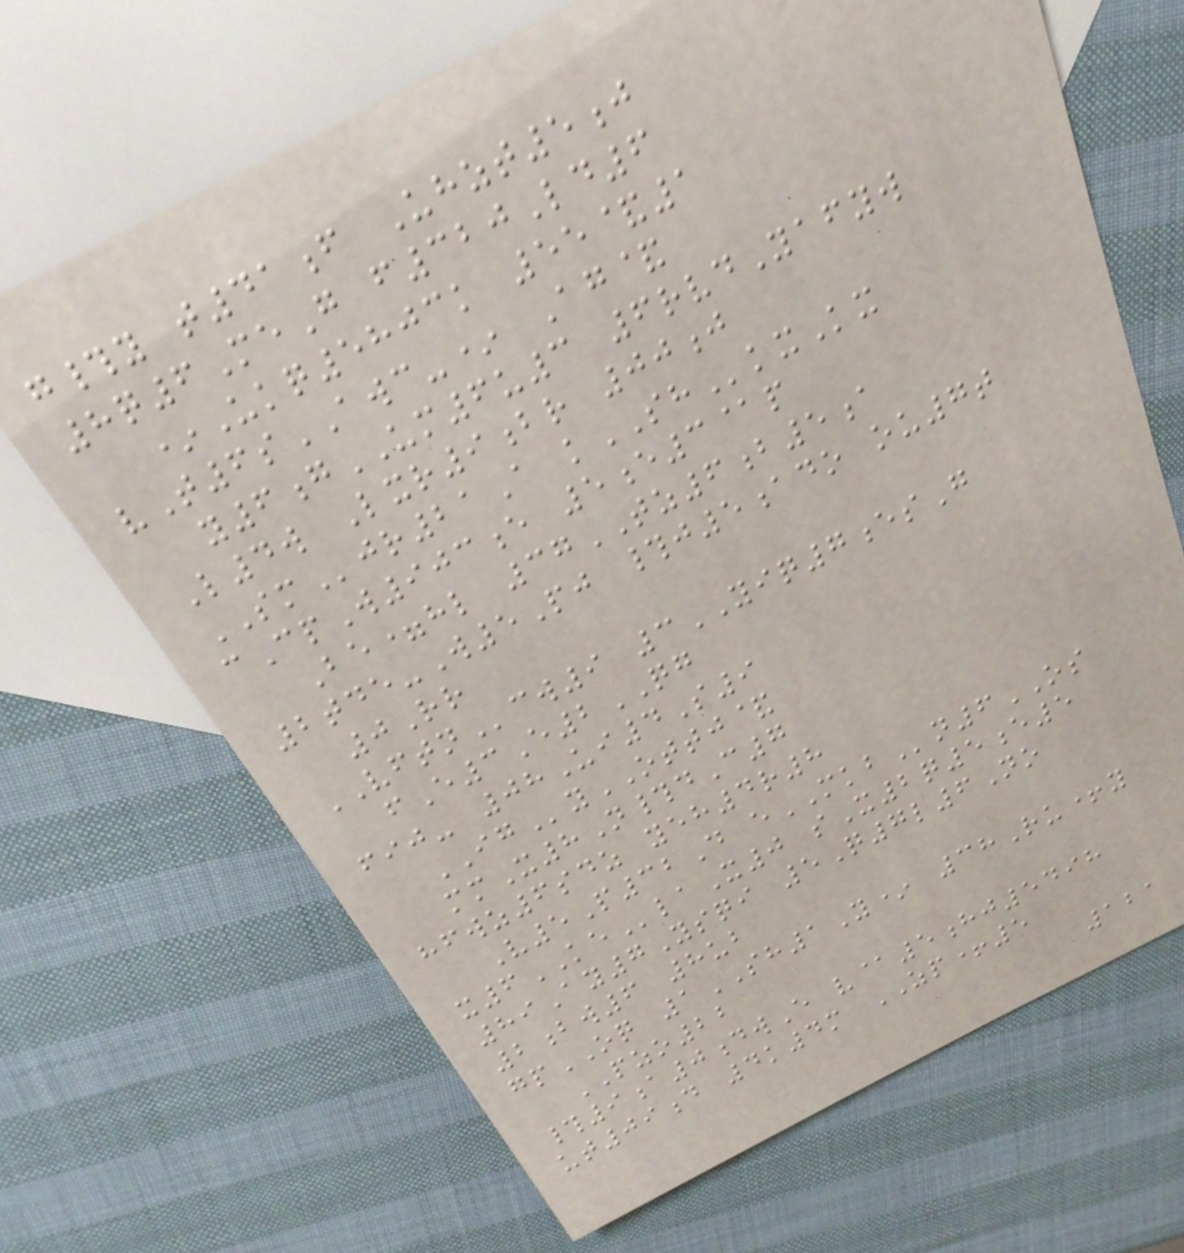g#y t41f Uhzt5j
8q6MeG f320Ld6
*Ukq5803k 55&1
vT6sAWC-* Ag&
y6gUM6u3 6rvdYafyw
L4w Lxr9br 00j
SMjr21A kSHkxKx
cCpW903e 5e3@p
Be=hl 37TZ6b5a
2tde-W5Pj #j5ado ou7t
0Rr
VFTNcw9 3YIQ7esG
fE3E2QG
fij- 08Ui4S9
IGyOTTJ&
mmX8N#dC7
hfwz6sdz yeh4r8
V5P32D eMKBn6OS
x6KElaX0 sX2q5e5
89Ay7Ysqi 5Q7l6No
2bw6 8ub
gpOQ 1SH1Y* 38Ru+y
PZO22
#9a0dwE v@5hj5498
ut09d 4k4m ZP+5
121
